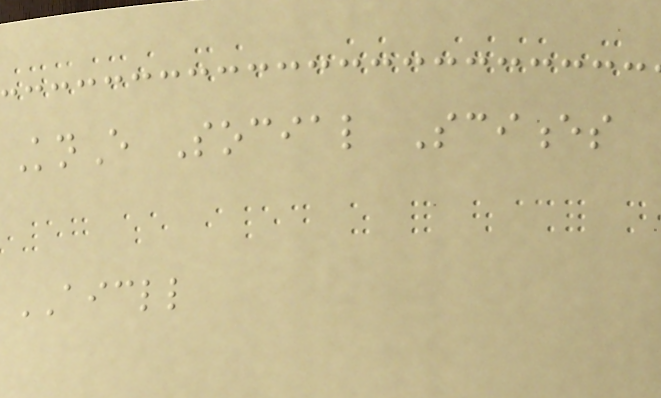KnE Social Sciences
AICLL
